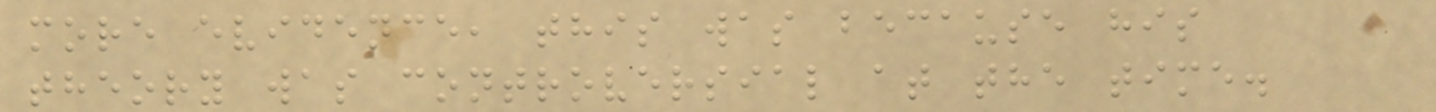more evidence, this was because his
theory was controversial at the time.
